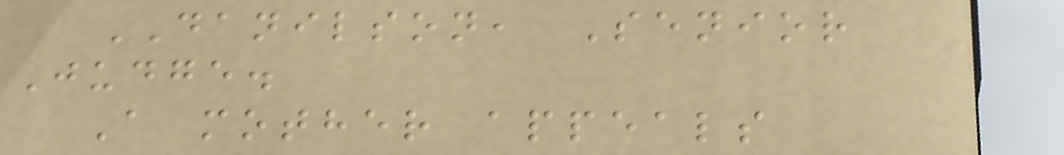DANILSON, Senior
Judge.
A mother appeals
